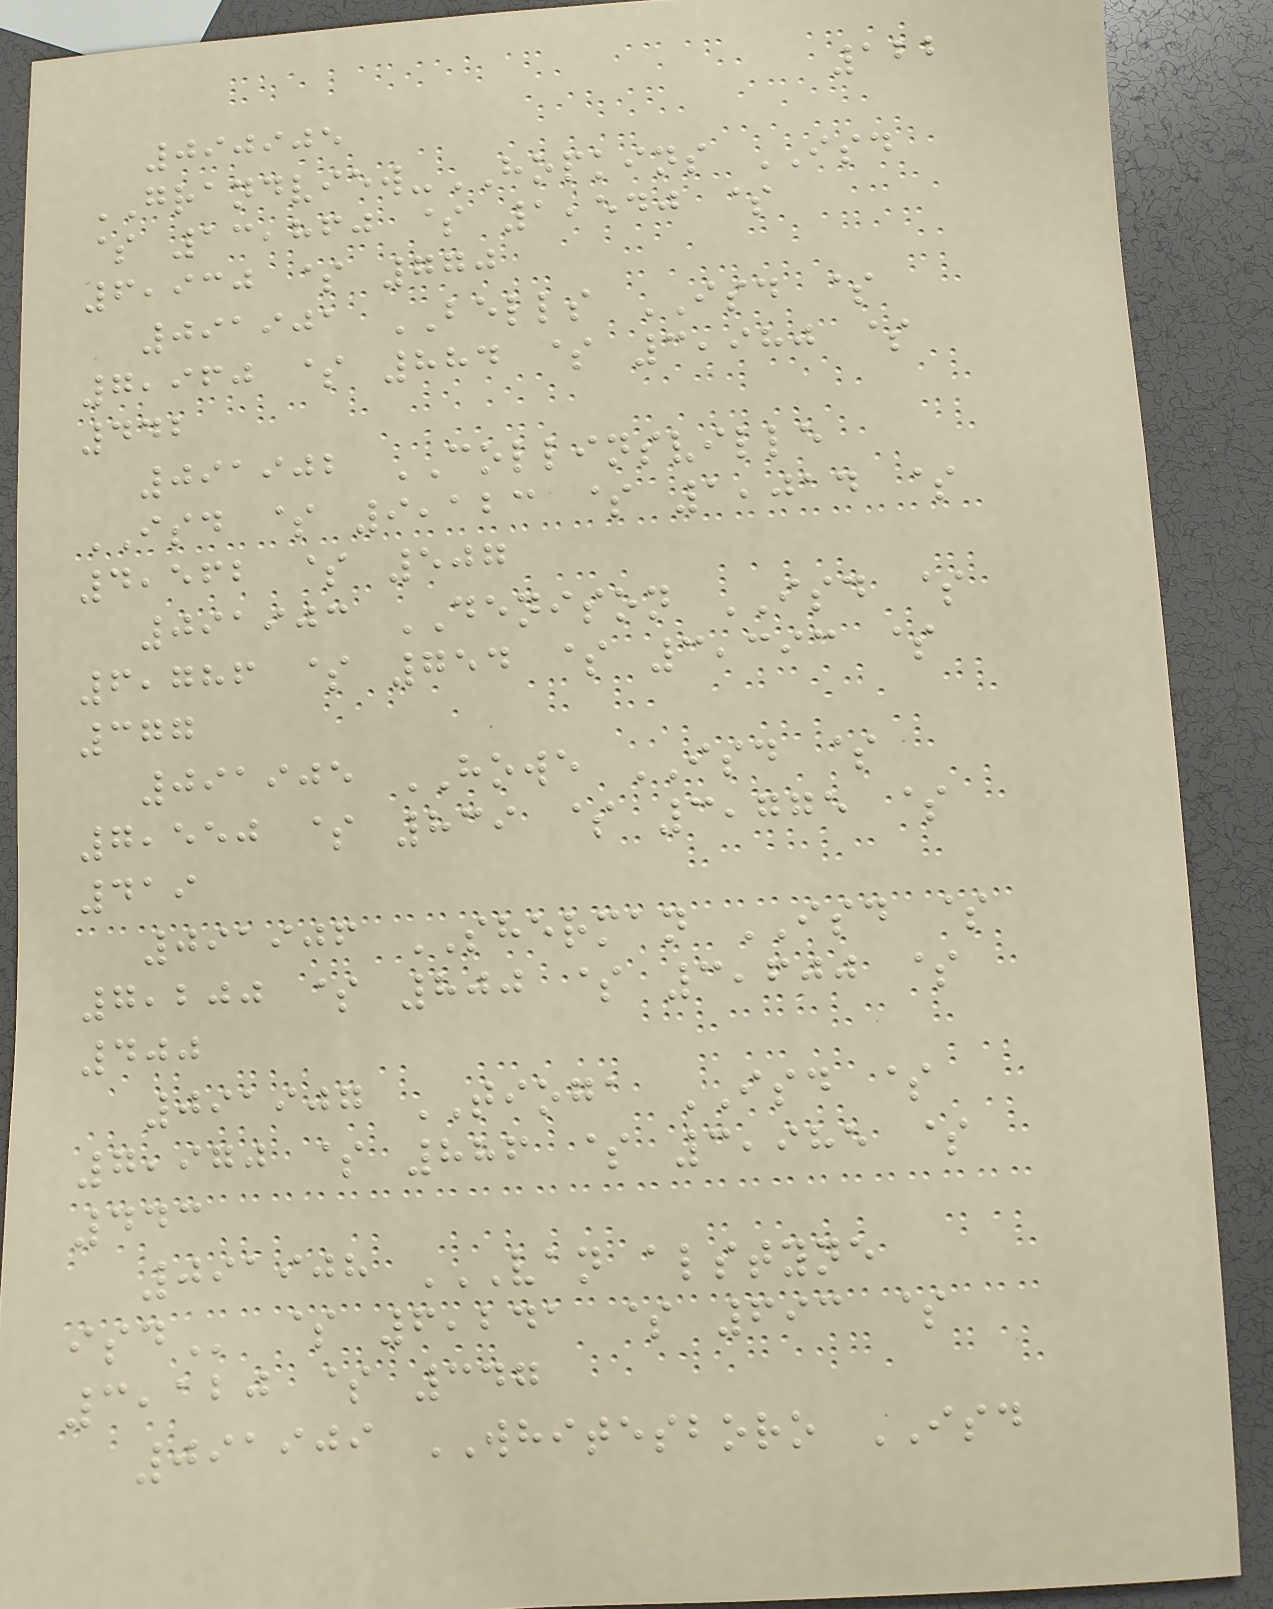122
090905
GRANDVIEW-HOPKINS ISD
$ 13,860 $ 1,540 $
6,930 $ 770
091901 BELLS ISD $
7,960 $ 884 $ 3,980 $
442
091902 COLLINSVILLE
ISD $ 9,123 $ 1,014 $
4,562 $ 507
091903 DENISON ISD $
6,786 $ 754 $ 3,393 $
377
091905 HOWE ISD $
7,550 $ 839 $ 3,775 $
419
091906 SHERMAN ISD $
7,200 $ 800 $ 3,600 $
400
091907 TIOGA ISD $
7,970 $ 886 $ 3,985 $
443
091908 VAN ALSTYNE
ISD $ 6,241 $ 693 $
3,120 $ 347
091909 WHITESBORO ISD
